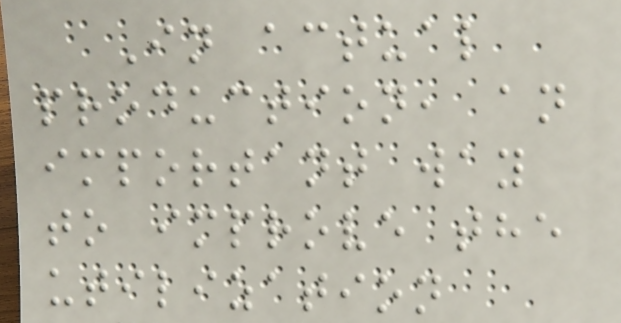In actual
production, an
important way
to improve the
utilization
